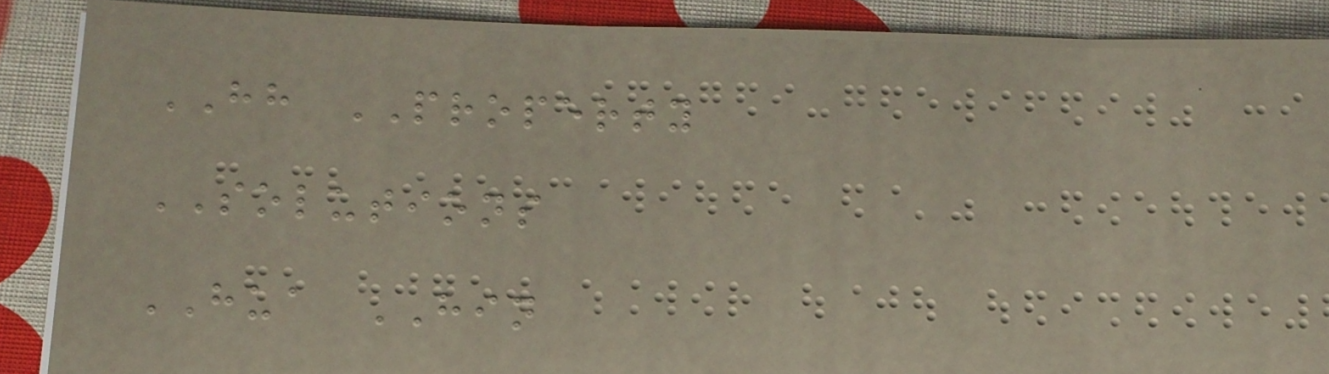HH PROPERTY
SOLUTIONS
HUA HIN
